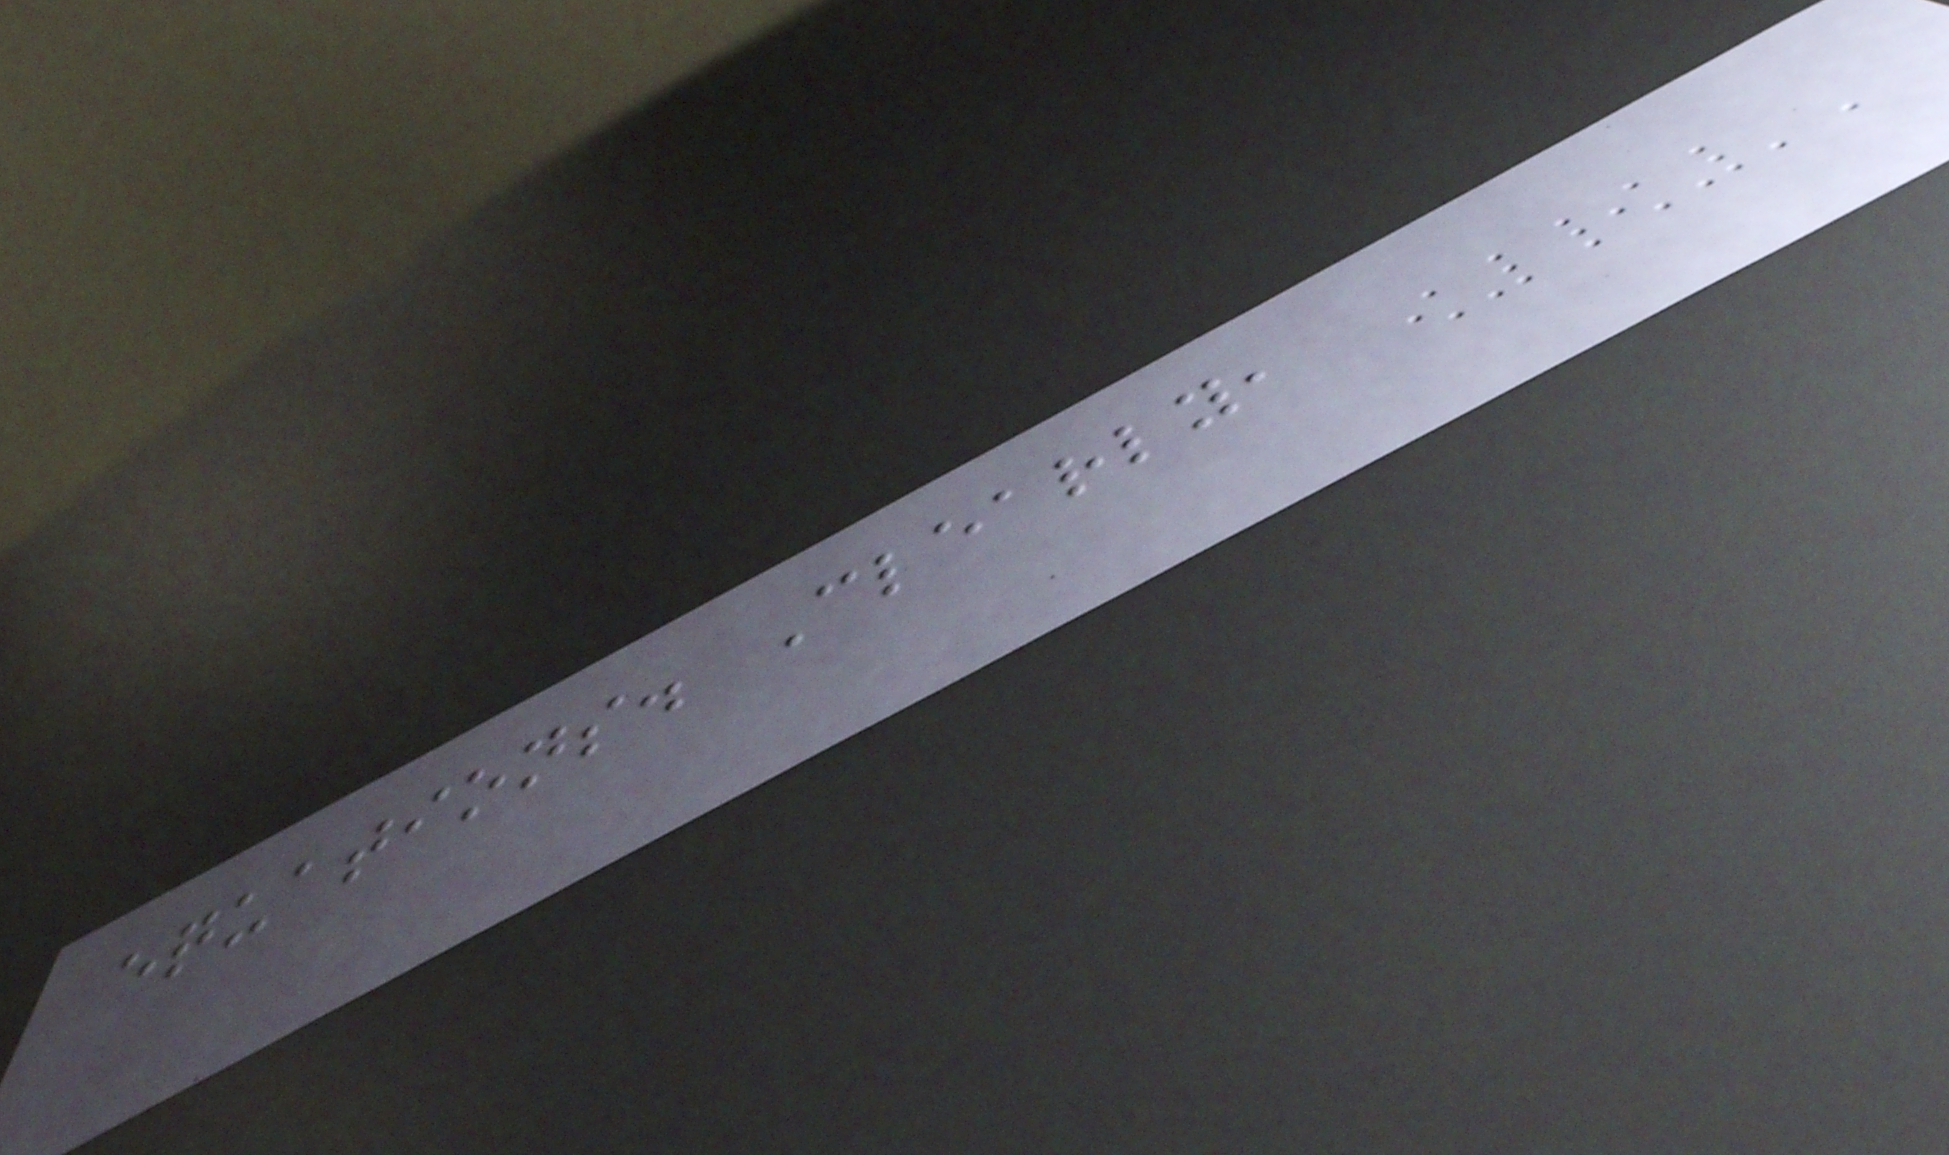equations. Clearly,
